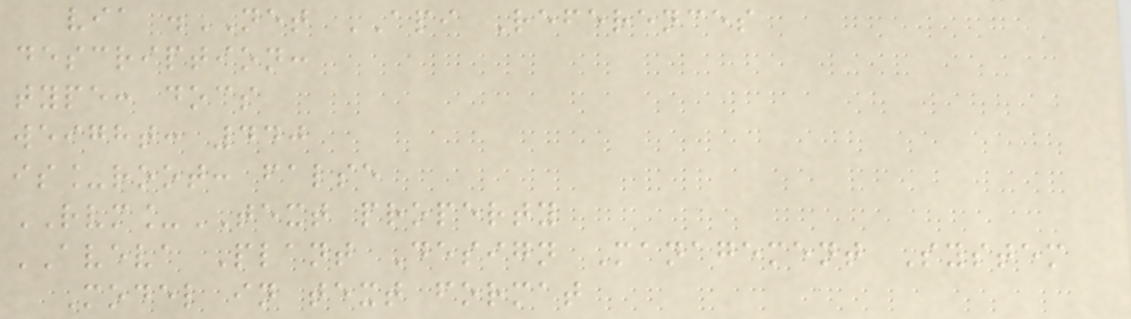via .NET API References
description:
type: docs
weight: 440
is_root: false
RVM_TEXT property
AVEVA Plant Design Management System
Model in text format
